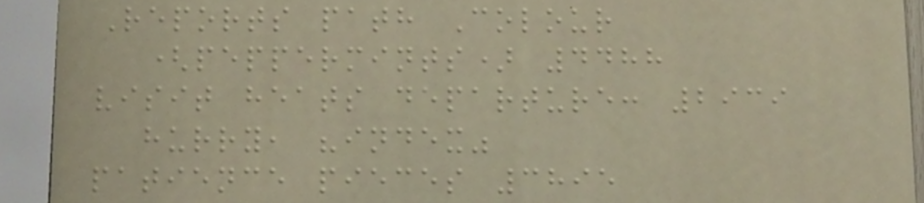Reports path Colour
(peppermints) 4488
visit heats departure: 2939
hurry, "index"
patience pieces 3895
